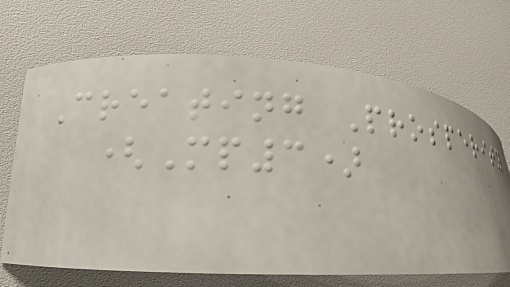Creating Prosperity
(Mp3)
